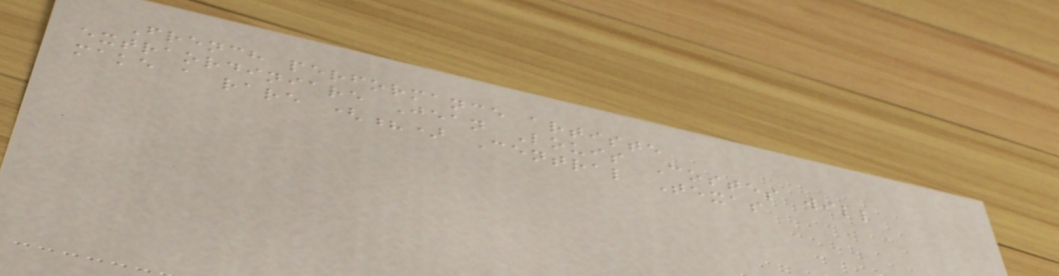French performance artiste
extraordiniare Jean Louis Costes will
make a rare (?) Central Texas
